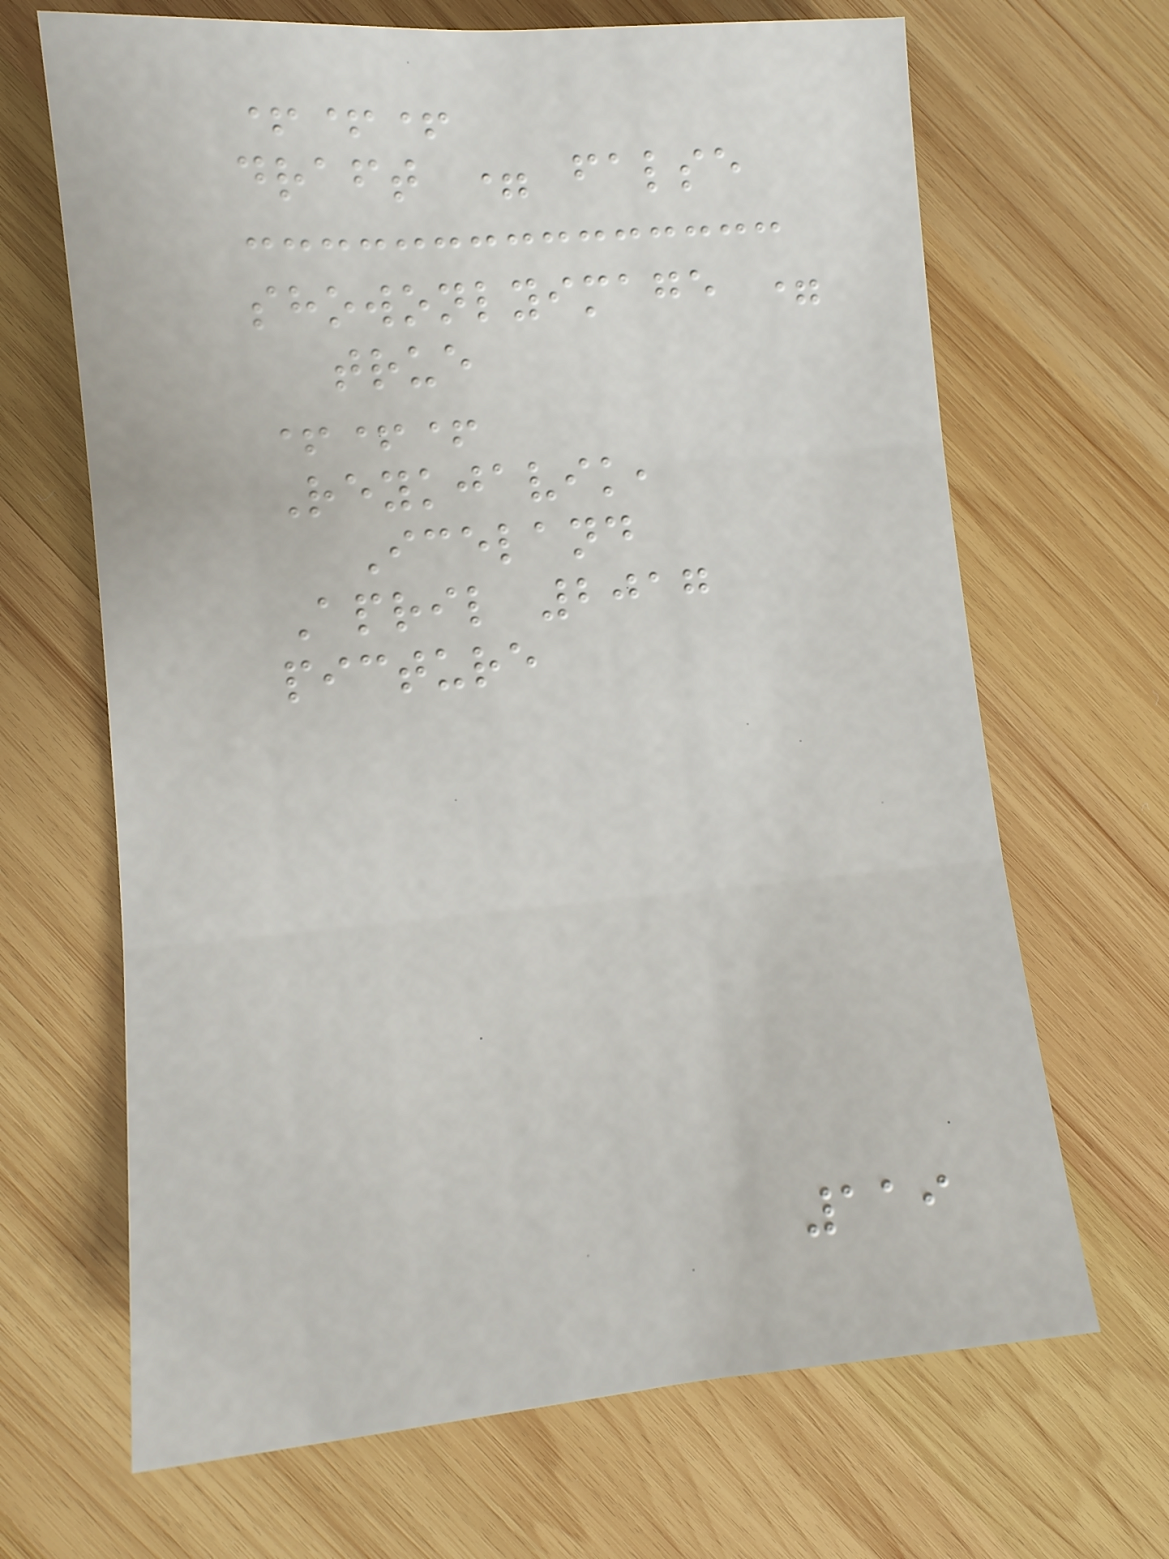+++
draft = false
showonlyimage =
true
+++
Reykjavik,
Iceland
April 2017
picture
119
